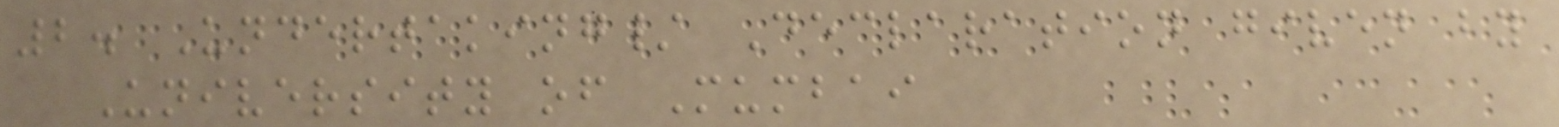2. Undertaking/ Declaration given by
University of Mumbai
